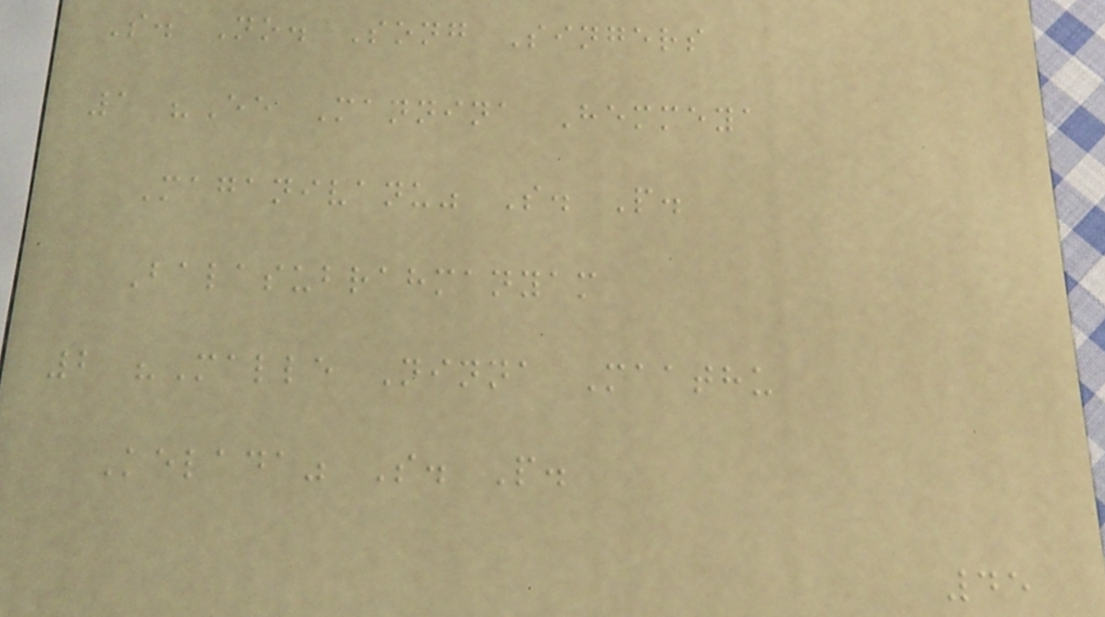S. No. Song Singers
1 "Ee Mannina Hemmeya
Maganivanu" S. P.
Balasubrahmanyam
2 "Malle Ninna Maathu
Kelada" S. P.
45
